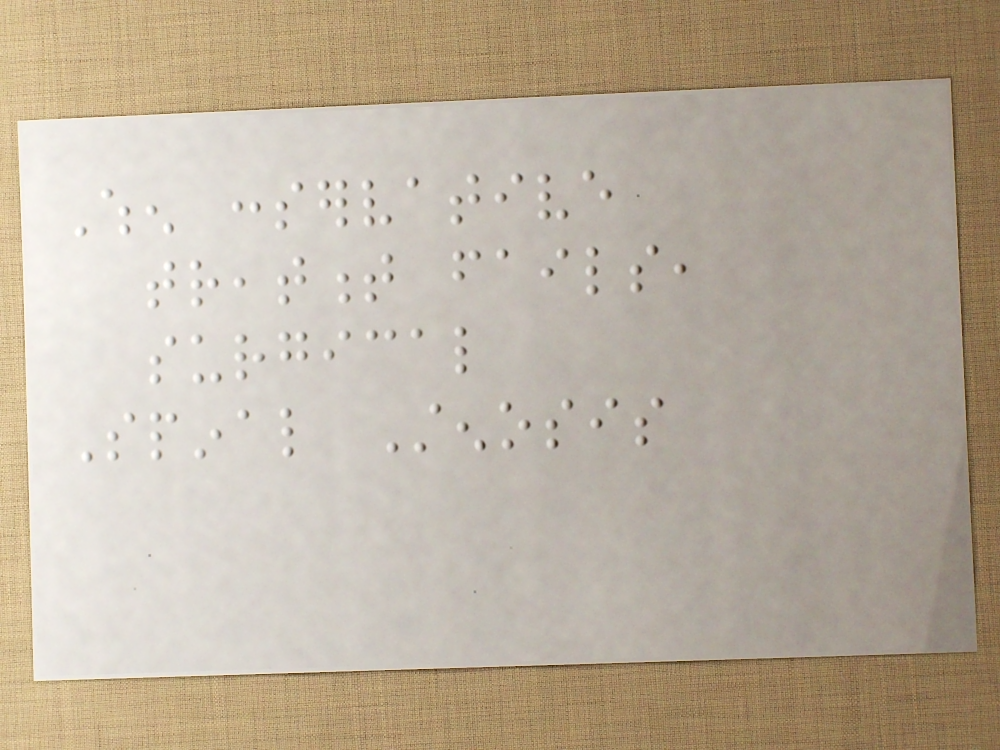When conservative
treatment fails,
surgical
Spinal Stenosis
